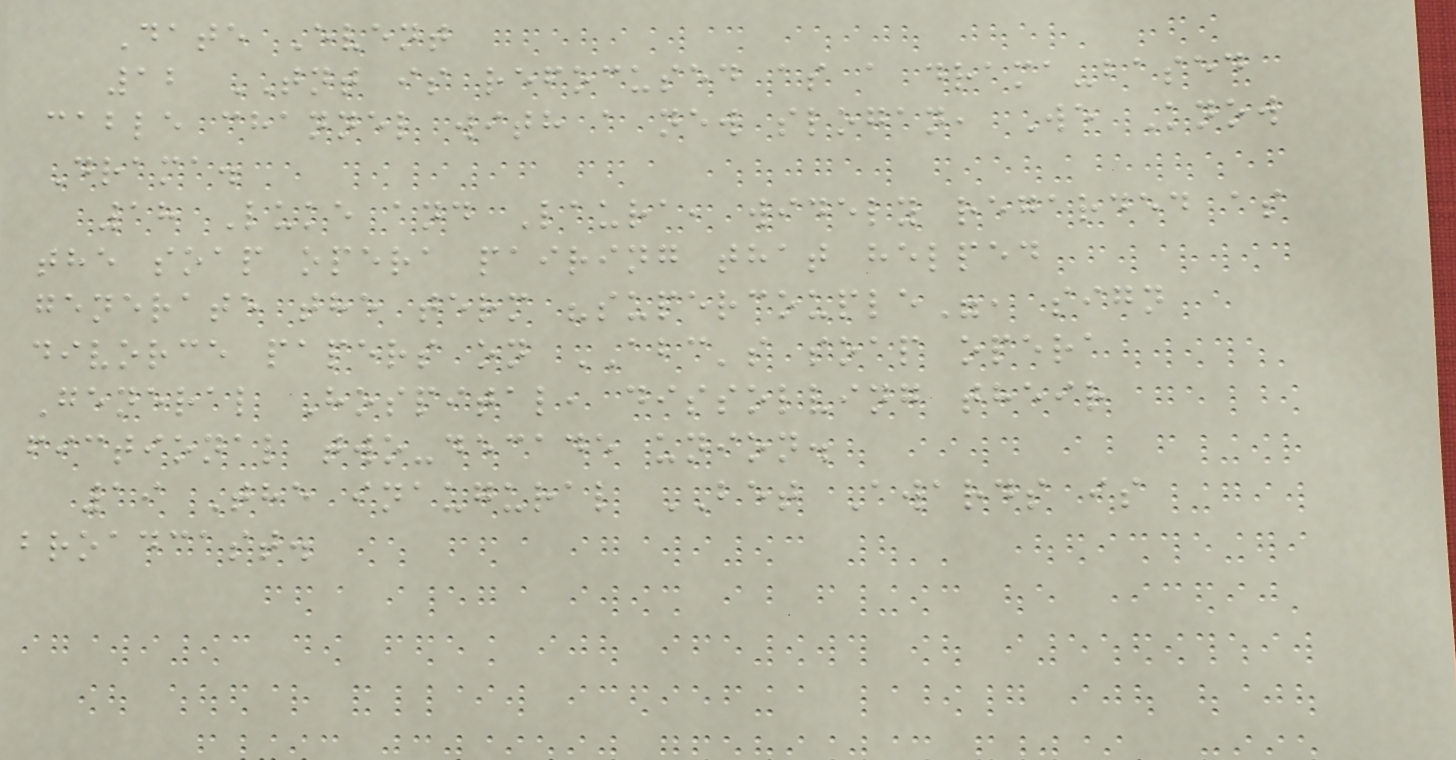Date Event
12 TNT is refocused as a drama-based
cable channel with a new slogan, We Know
Drama.
18 Luke and Laura, widely regarded as
the soap opera pairing that helped
generate the term "supercouple", sign
divorce papers on ABC's soap opera
General Hospital, dissolving their
fictional two-decade union.
19 The inaugural BET Awards is
broadcast.
